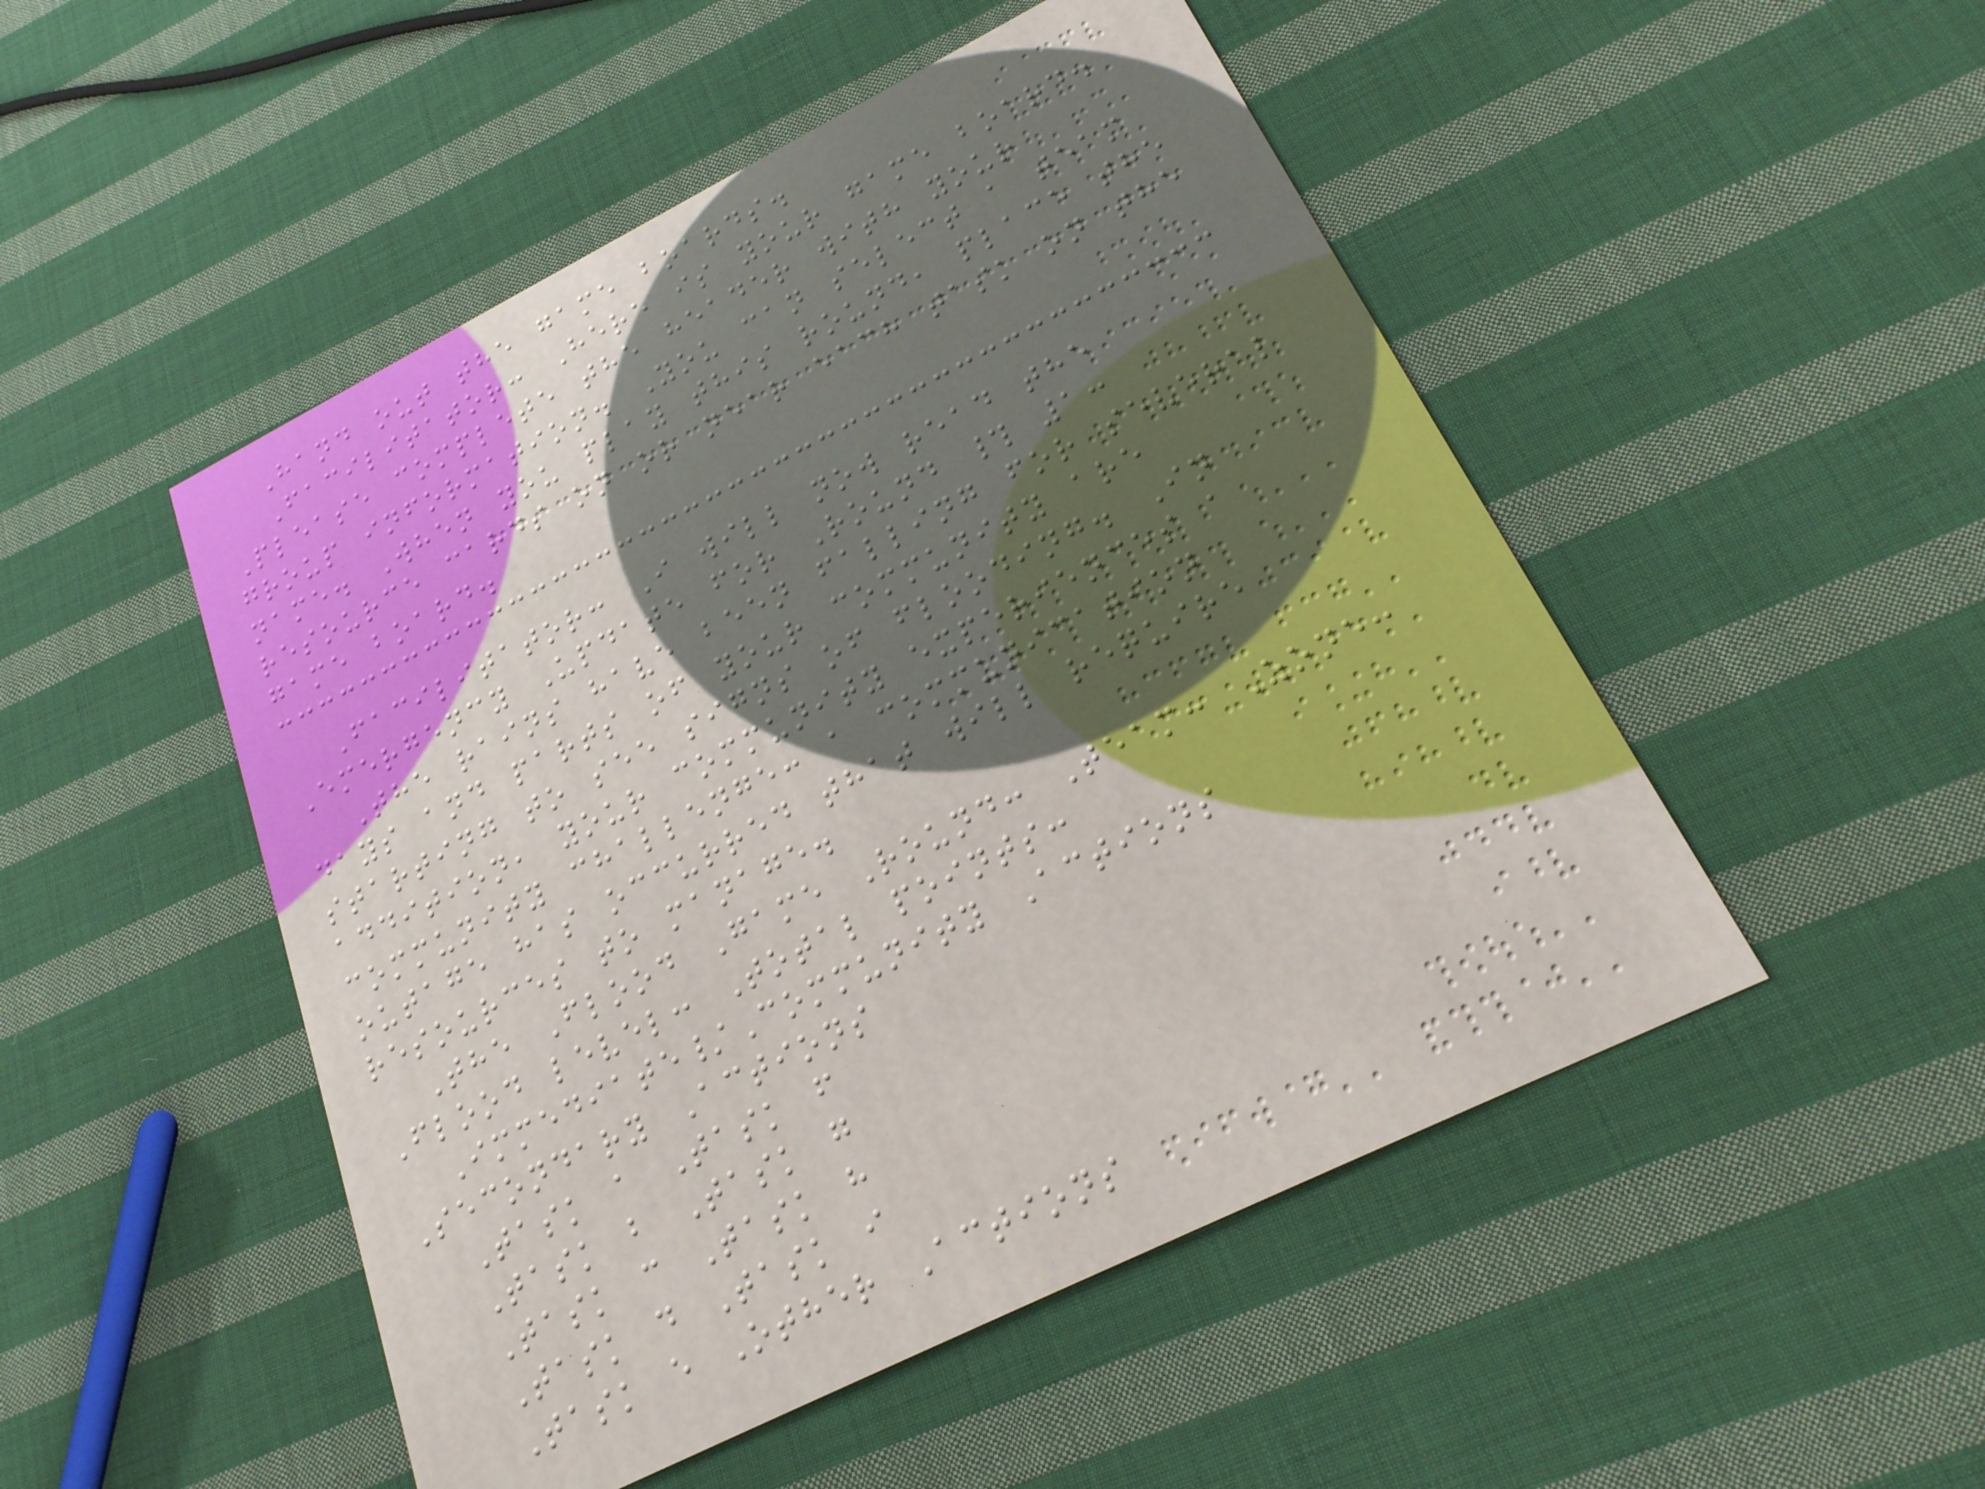Hand out the game boards.
Facilitator: Here is your game board.
Please complete the header with your
group information. You can select a team
name. When you play this round, place the
resource cards on or near each task on the
game board.
Facilitator: I will now read the
Emergency Update for Round # 1:
The rains have been falling for several
days and parts of your community are
starting to see signs of flooding. In
addition, your community experiences a
community challenge: a communication
outage has occurred that will require
resources to manage.
The Flood Game Round: Team: Zone:
Flood level: Total points:
Immediate/Community Actions
Secondary Actions
Task a Task f
Task b Task g
Task c Task h
Task d Task i
Task e Other Actions
